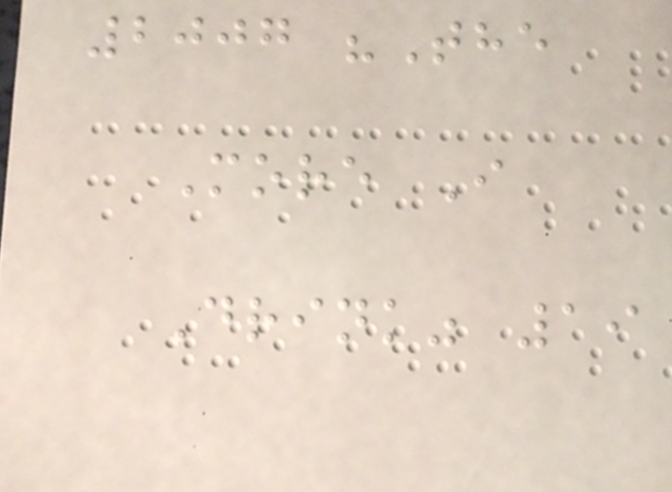2007 "The
More I
Drink" 19
